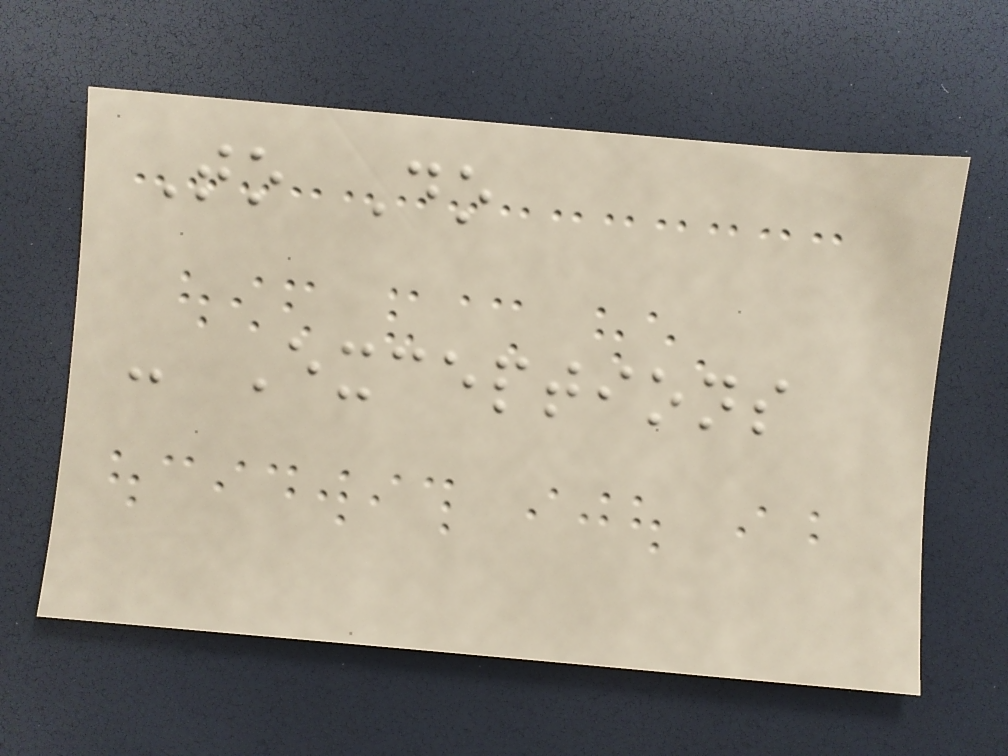To Do
- Exceptions
